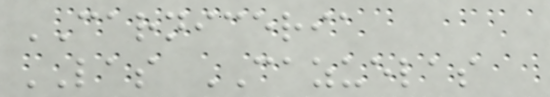CARNICERIA
LAS CAZUELAS
